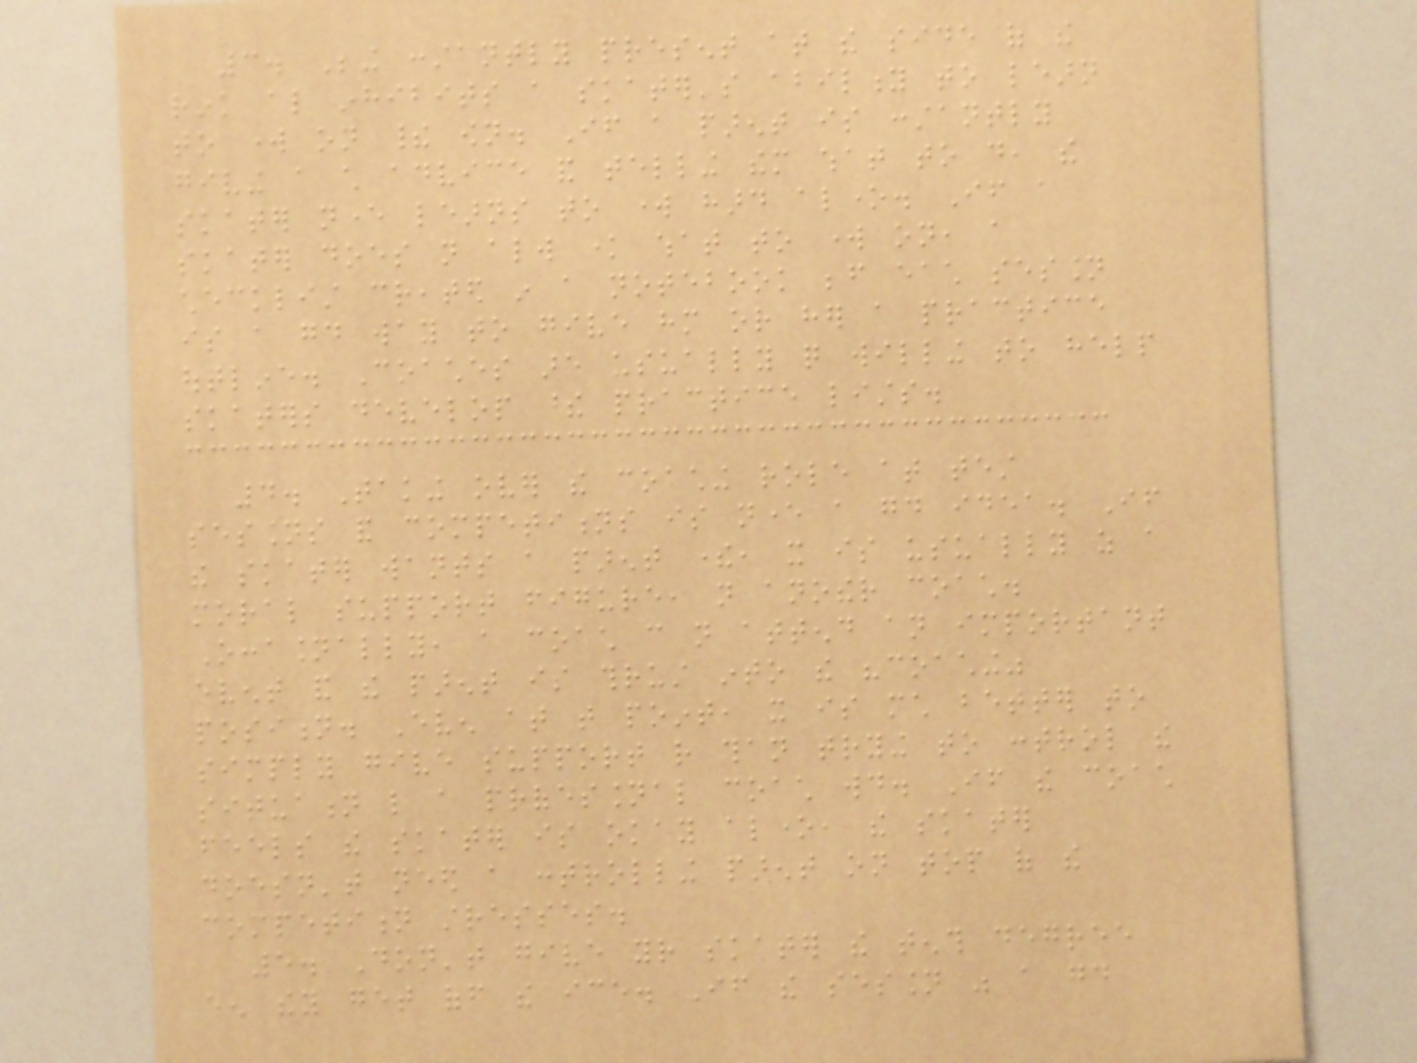3. Being constantly present at the side of the
rink also inhibits a skater's ability to learn
to work on their own. If a parent is constantly
giving a child advice and telling them what to do, the
skater never learns to work hard alone. If a
skater does not always know what to work on, a
checklist created in a notebook before each session
is a good way to give him or her a practice
outline. Coaches are usually quite willing to help
skaters develop these practice lists.
4. Taking over the coaching role at test
sessions and competitions is never a good idea. If
the skater wants a parent there, it is usually as a
moral support figure, not another coach.
Occasionally, a coach can not attend an important
event and the parent is thrust into the "coaching"
position. Even at that point, it is much better to
simply give support rather than trying to control the
situation like a professional coach would. If the coach
feels the skater is okay alone, the skater
doesn't need a controlling parent on top of the
competition stresses.
5. Don't give your skater the tenth degree
when they get off the ice. If the session was a good
